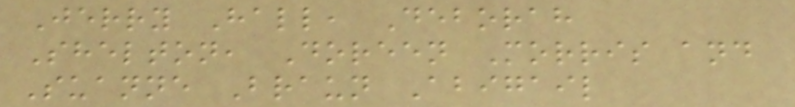Jerry Hall, Deborah
Shelton, Doreen Morris and
Suanne Braun Abigail
